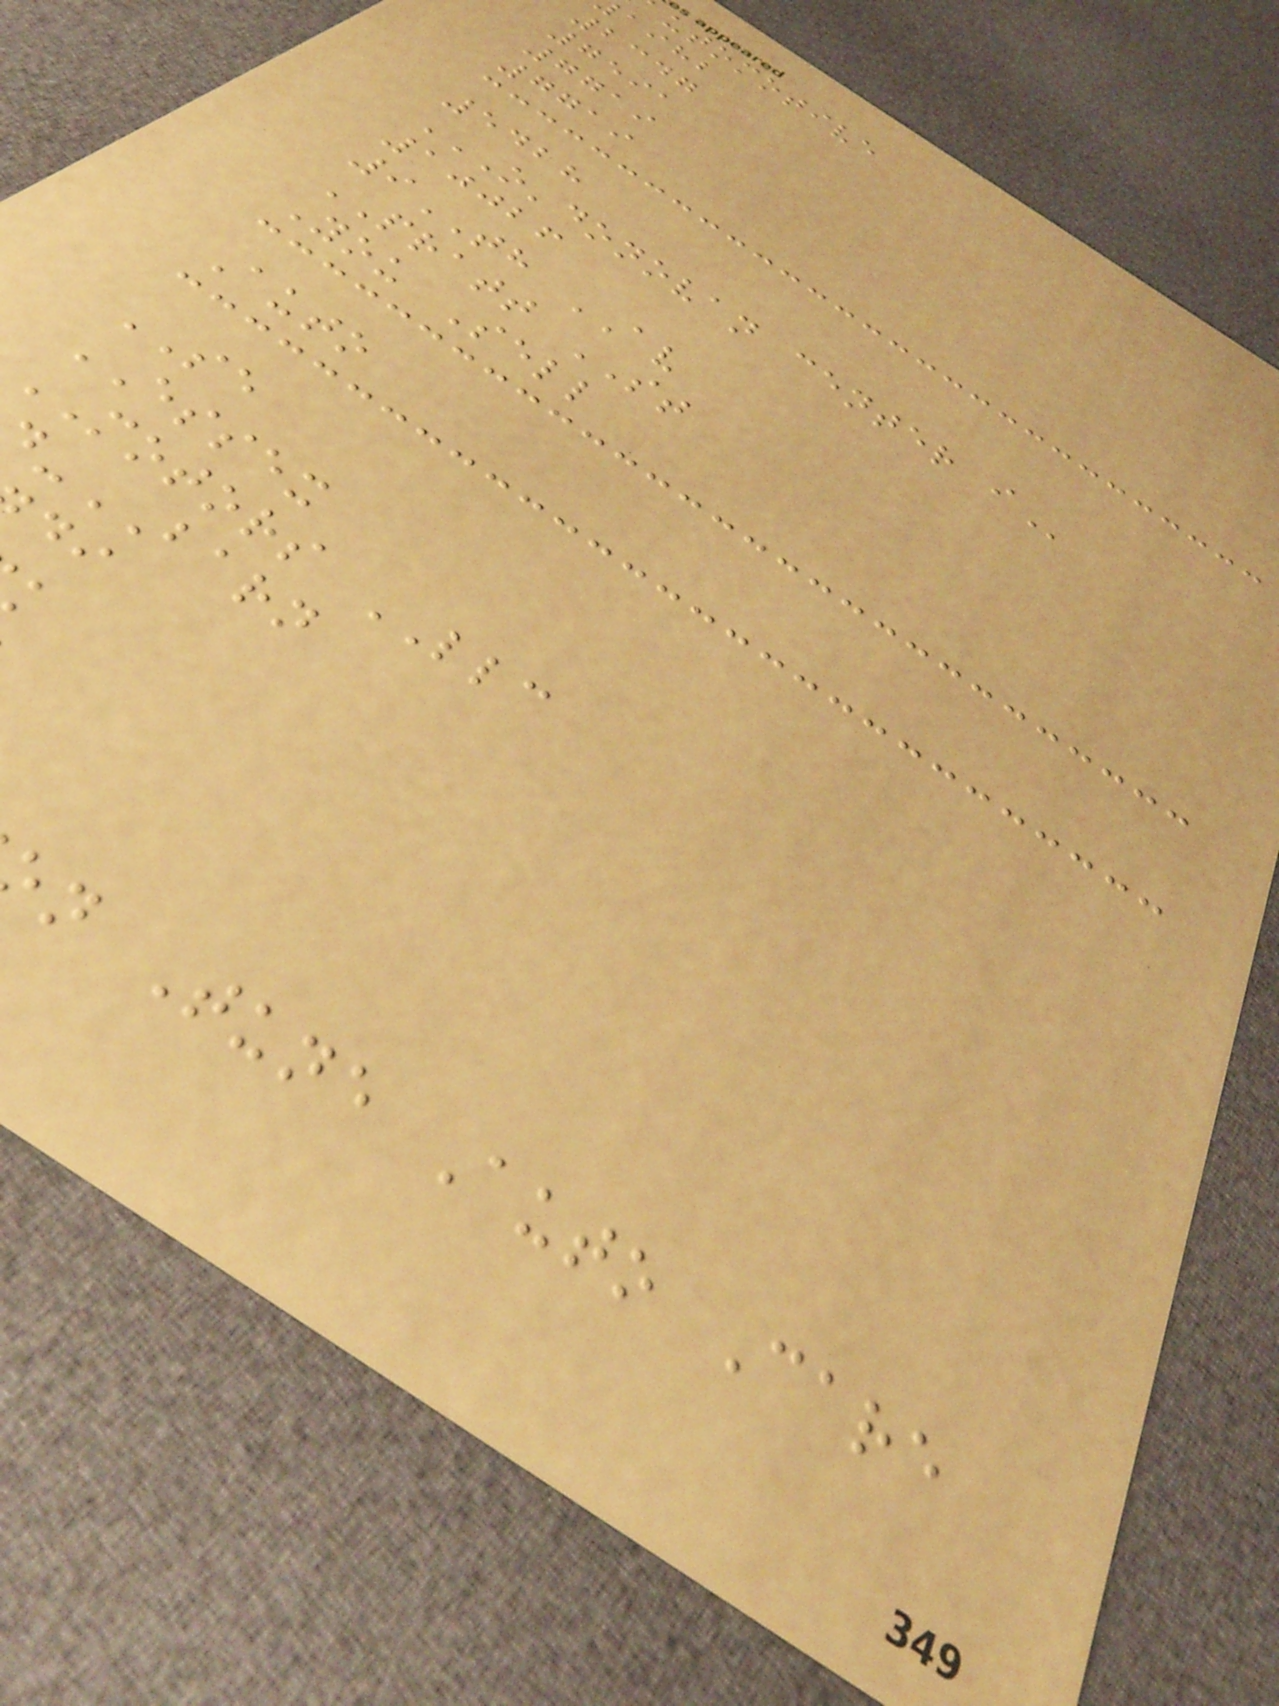utomotive
aihb
2347
7591
7719
7719
5428
O'DONOVAN CENTER I
10026
9TH AV
PRATT ST
You Sell
Auto
SE
ESSEX
MOTORS LLC
-BARN
n Tune Auto Care
